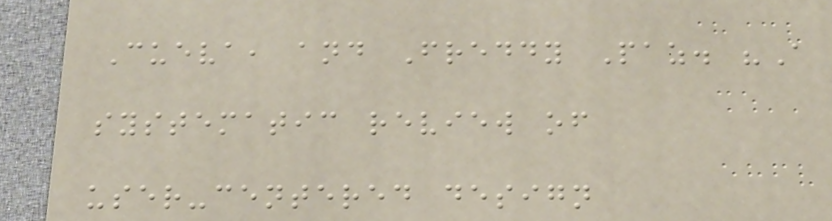Cueva, and Freddy Paz. "A
systematic review of
user-centered design
